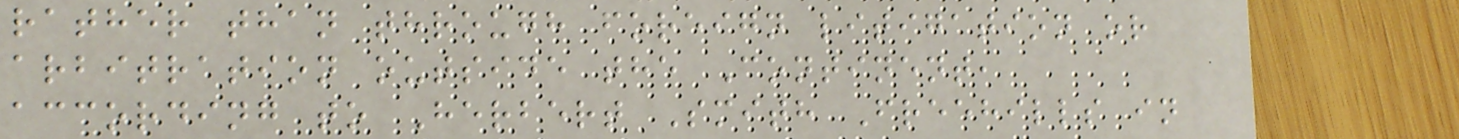rather than through foreign litigation or
arbitration outside the Continent,
according to Herbert Smith Freehills in
